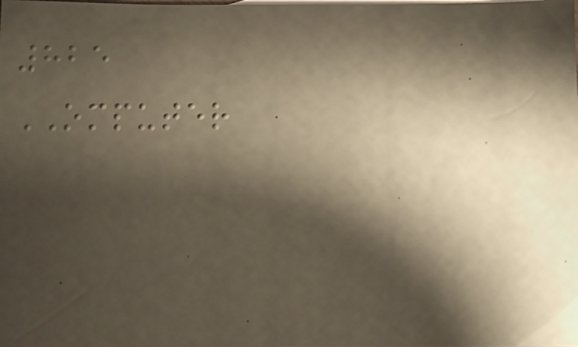825
OMPUTER
